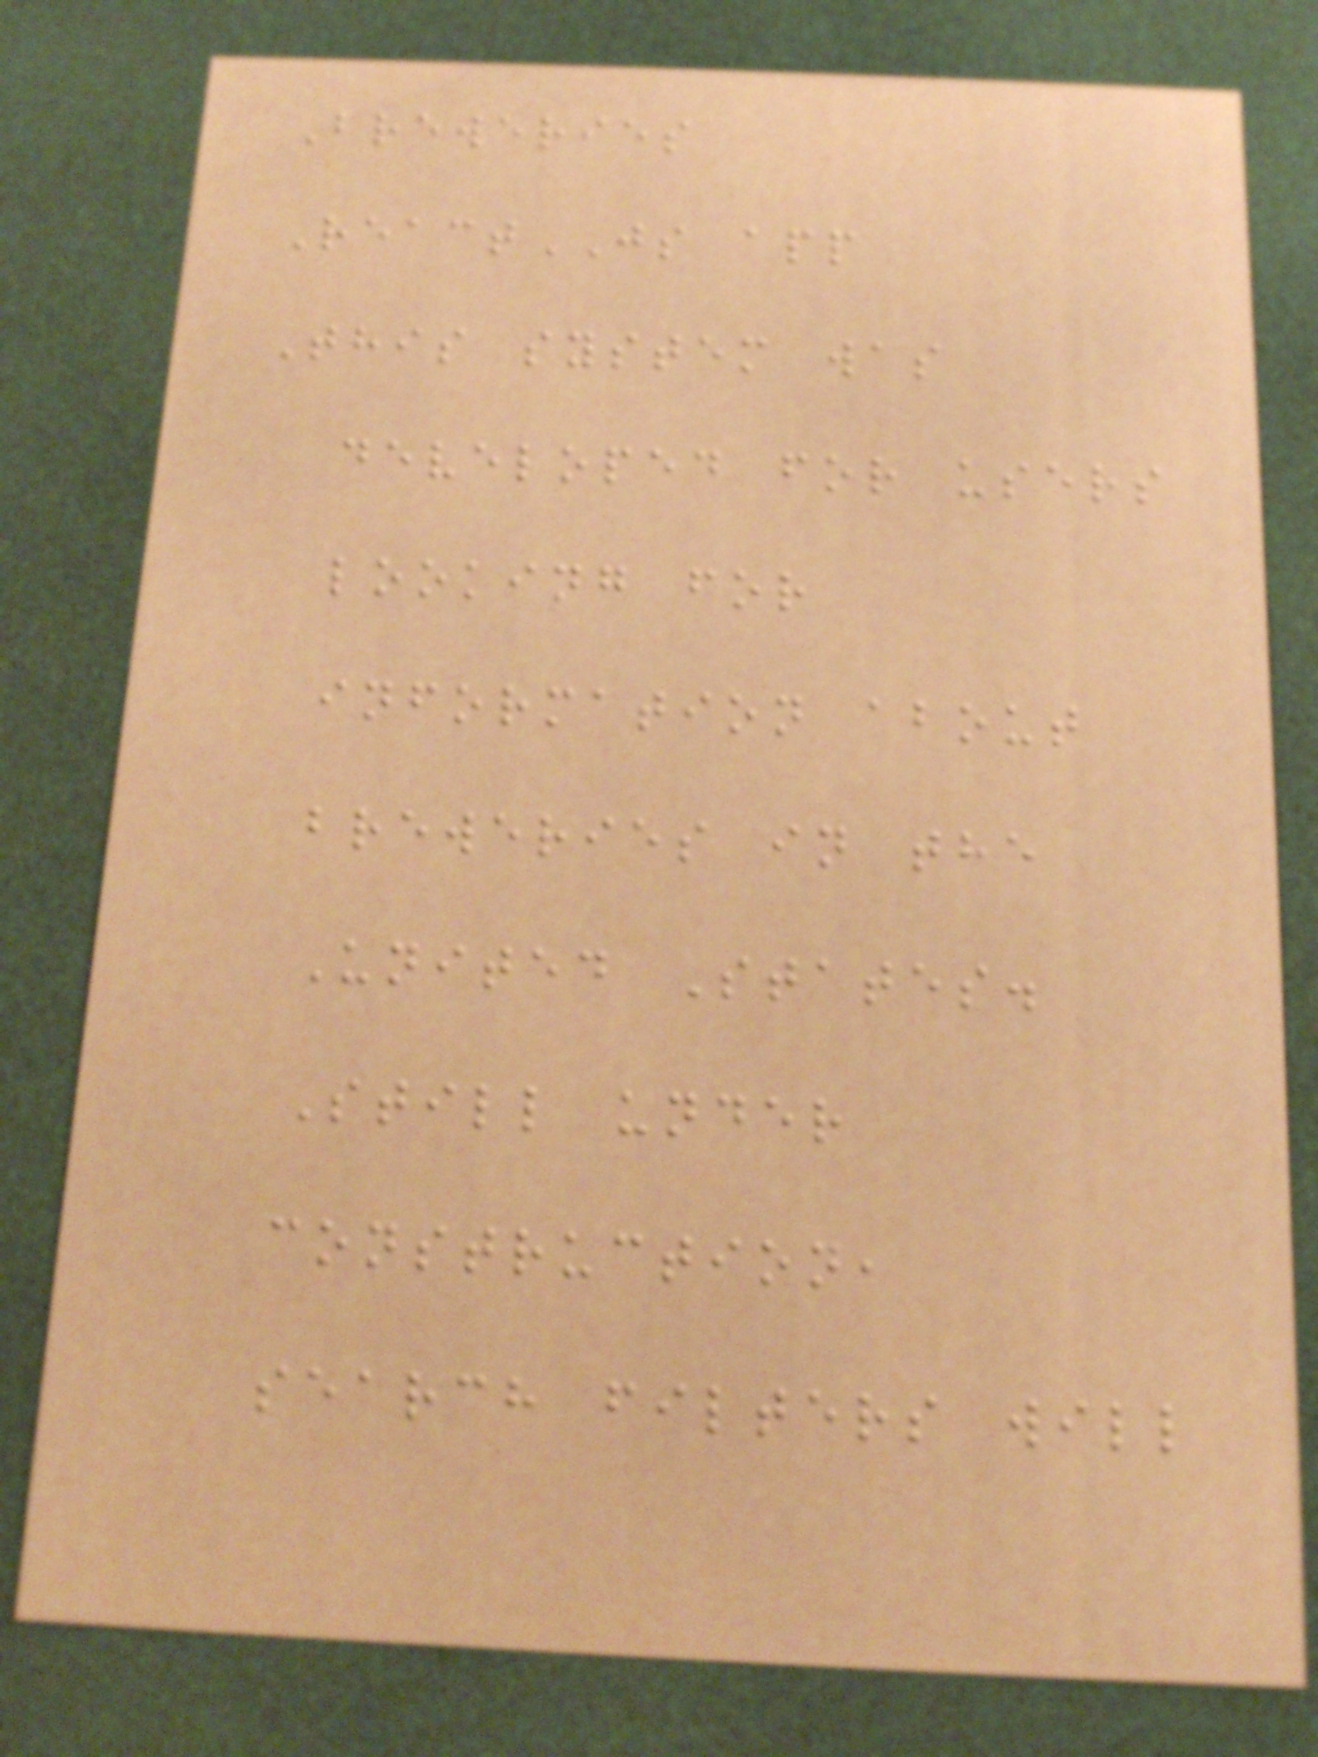Breweries
ReactJS app
This system was
developed for users
looking for
information about
breweries in the
United States.
Still under
construction,
search filters will
